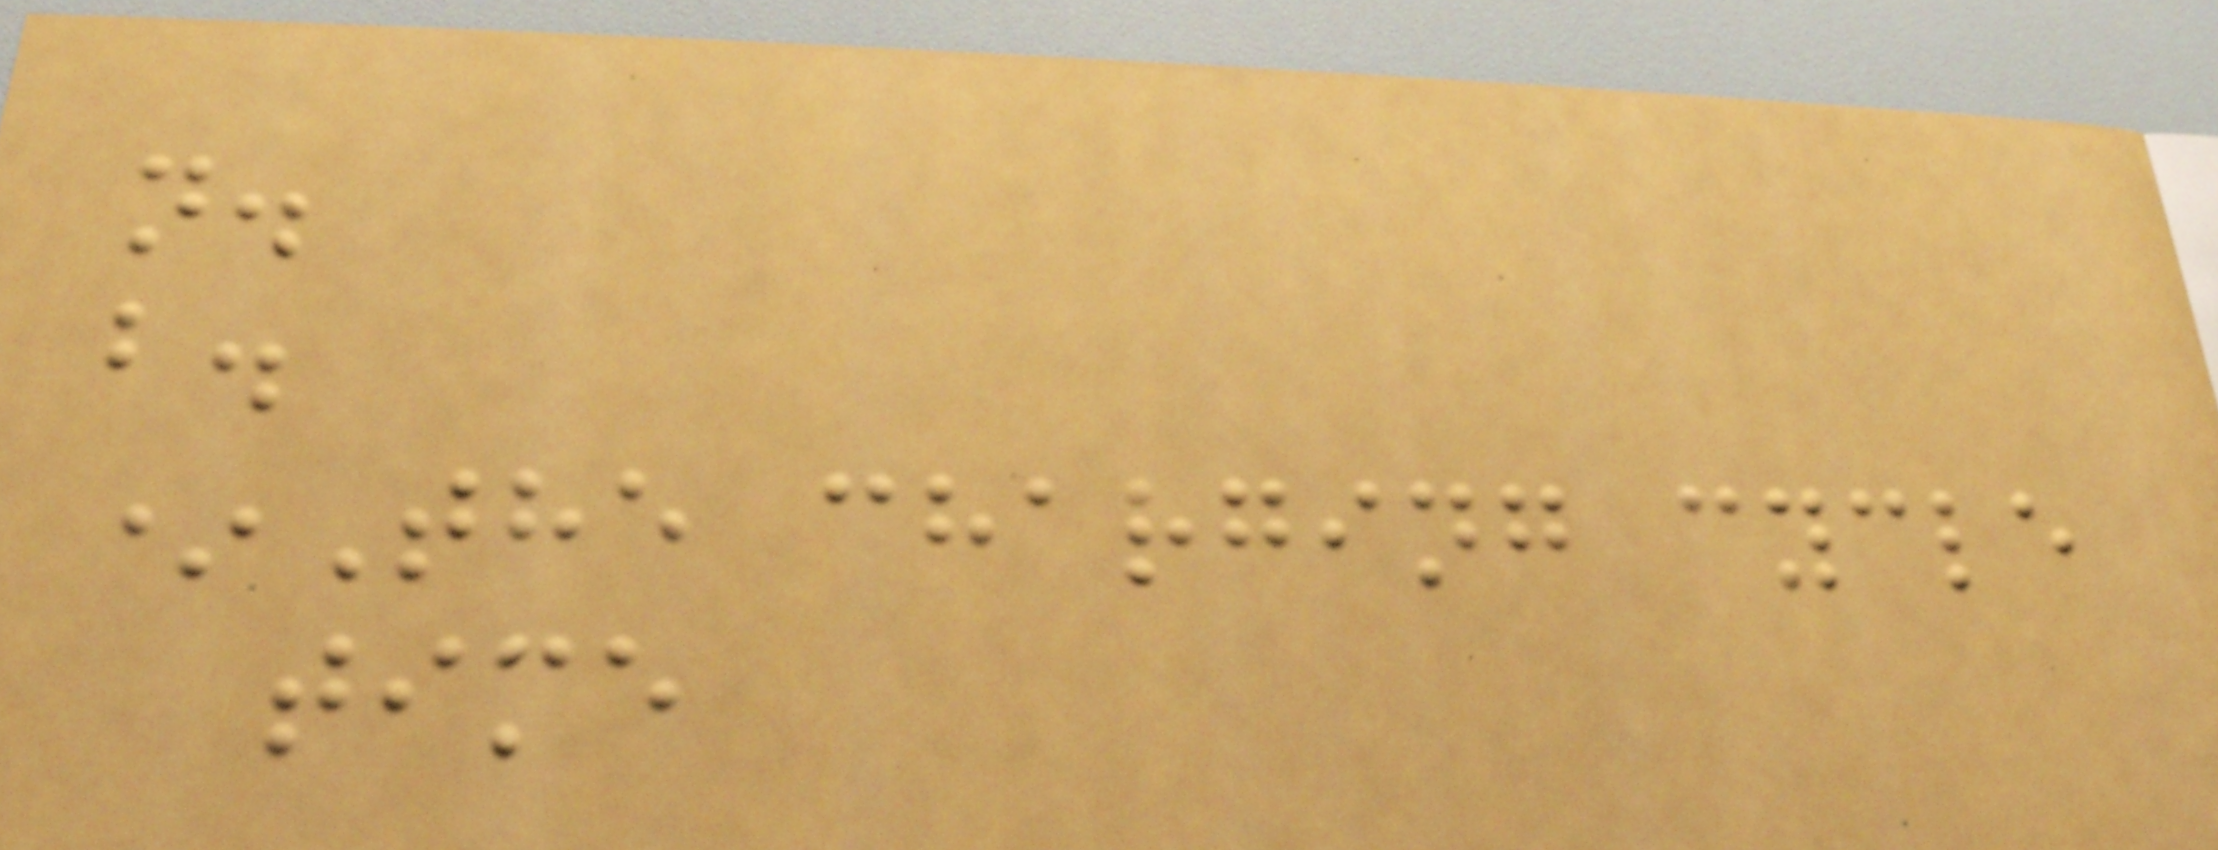n.
b.
*The charging cycle
time
